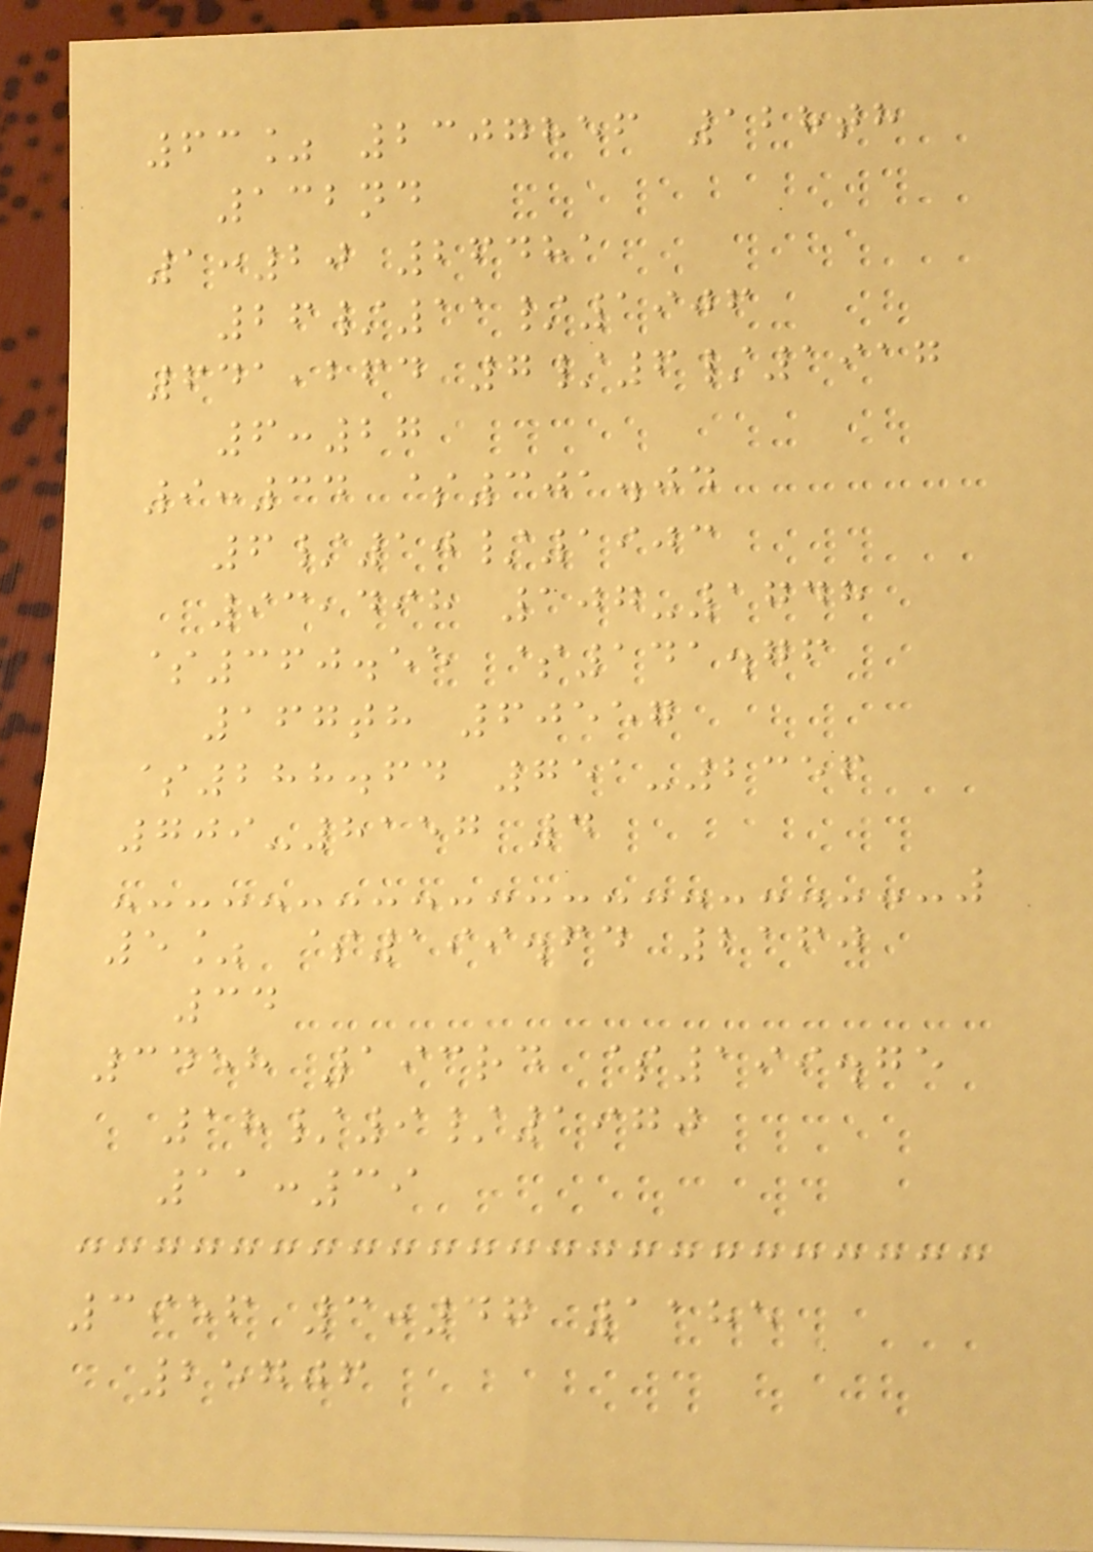63% 2307856 128th
132nd
1:20 26481
26/11/1906
641,264 7/6/1917
6:27
9:34 $301.04
6/10/1903
93,498 107-1748
$360.55 $141.76
167th 60557
$288.64 751-2356
709-8157 4
5% $199.64 2160
34
3458 193rd $199.75
18/9/1970
11:39
3956 3:47 1185
25706
